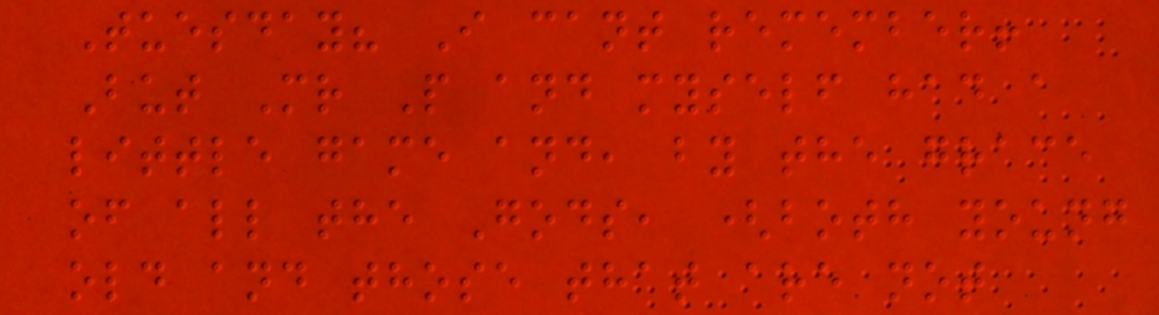Tuesday? I cant remember!
But Mr P and myself had a
little game and, by the grace
of all the Gods, (both young
old and those that are not
